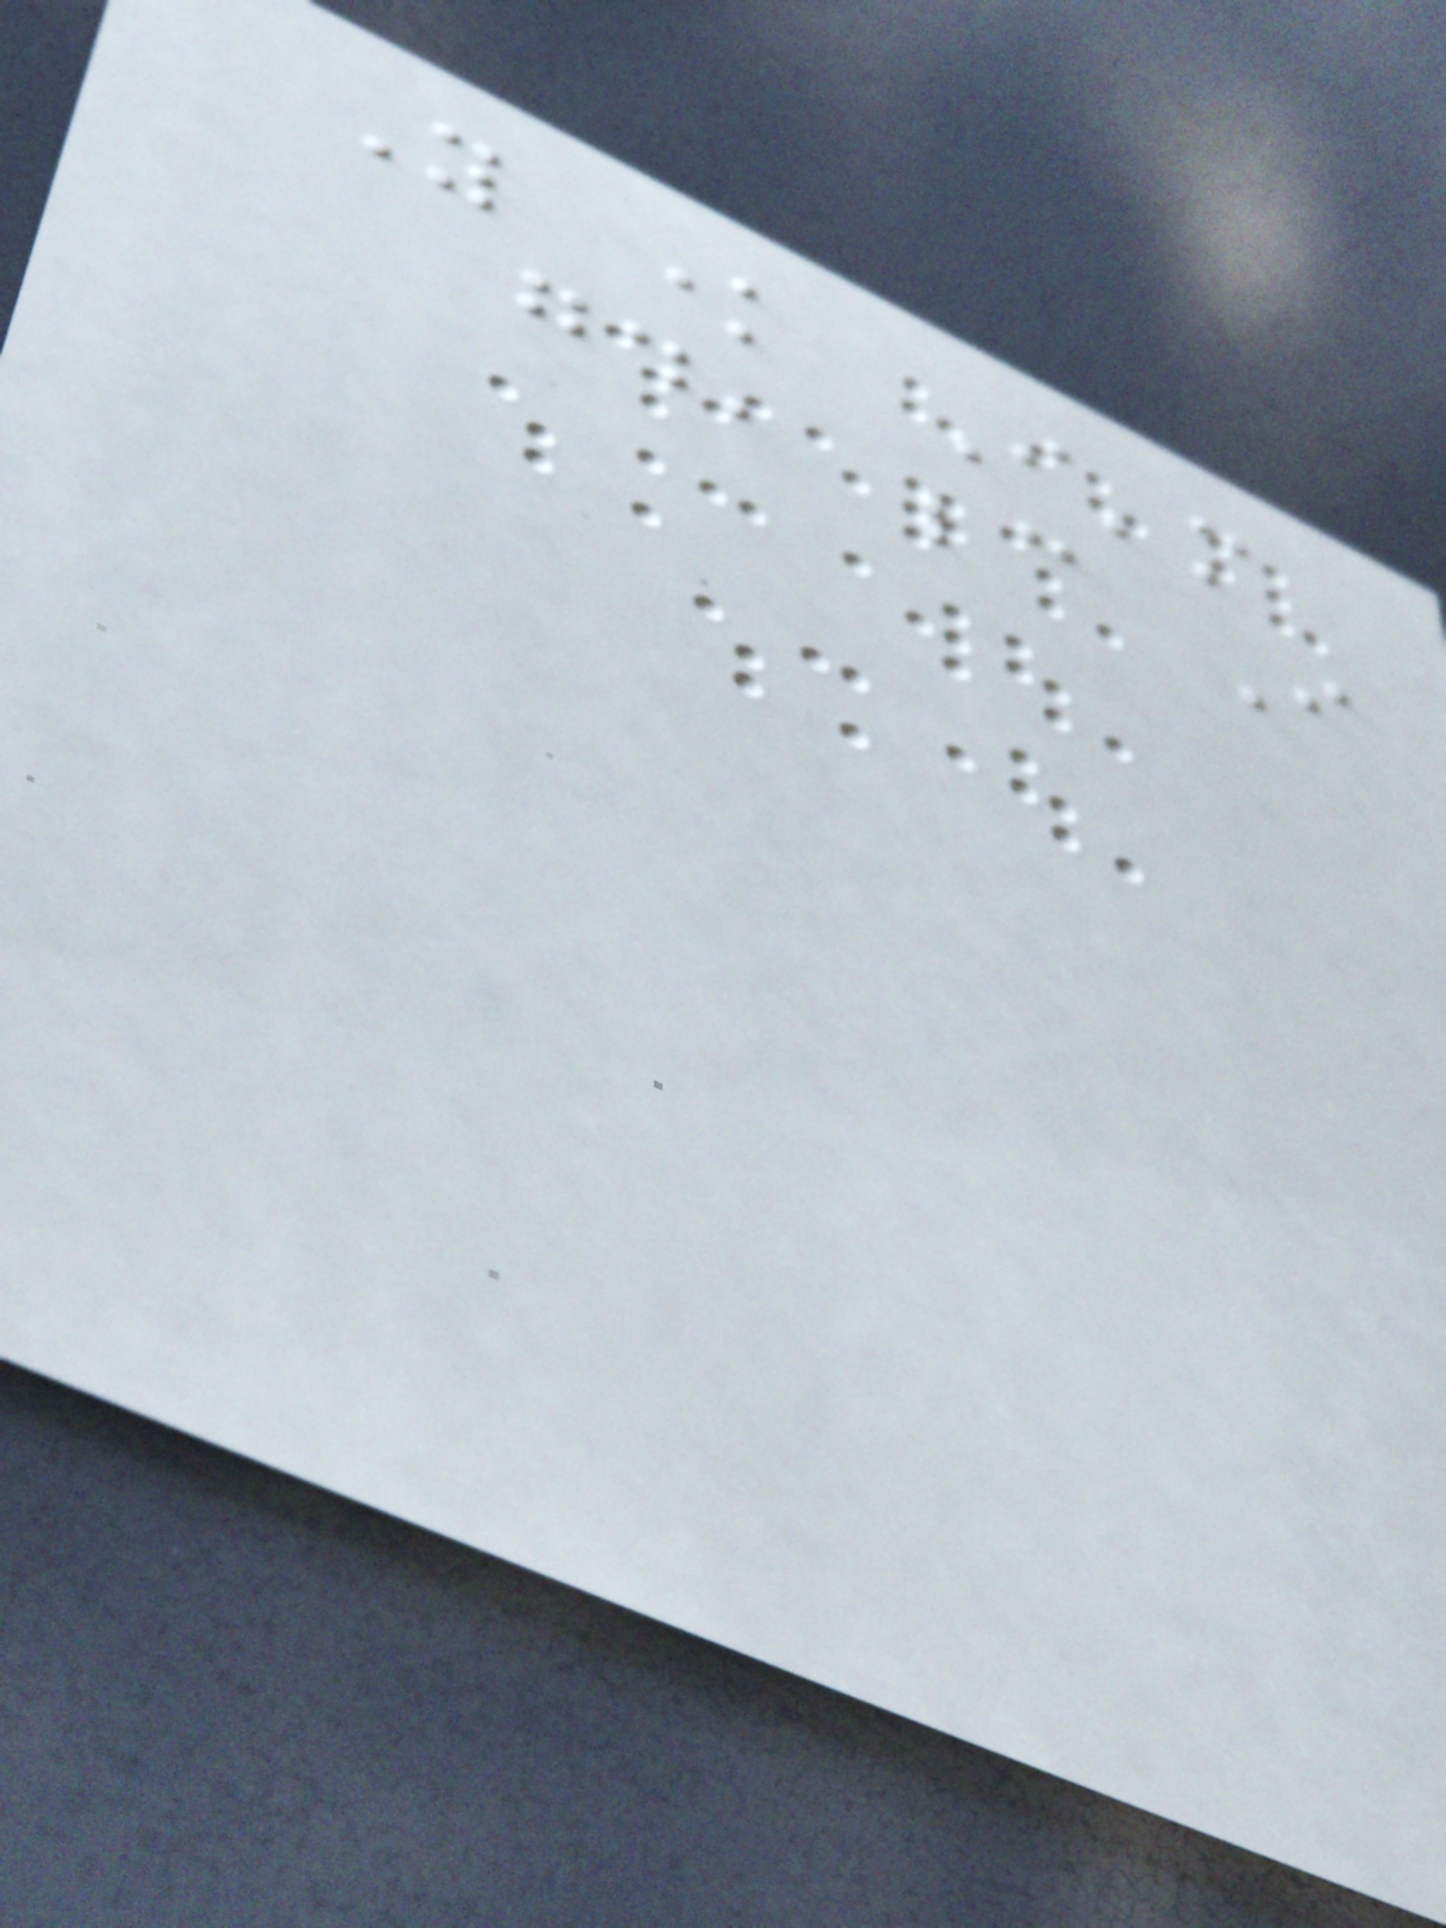You know I'm
good, because I
